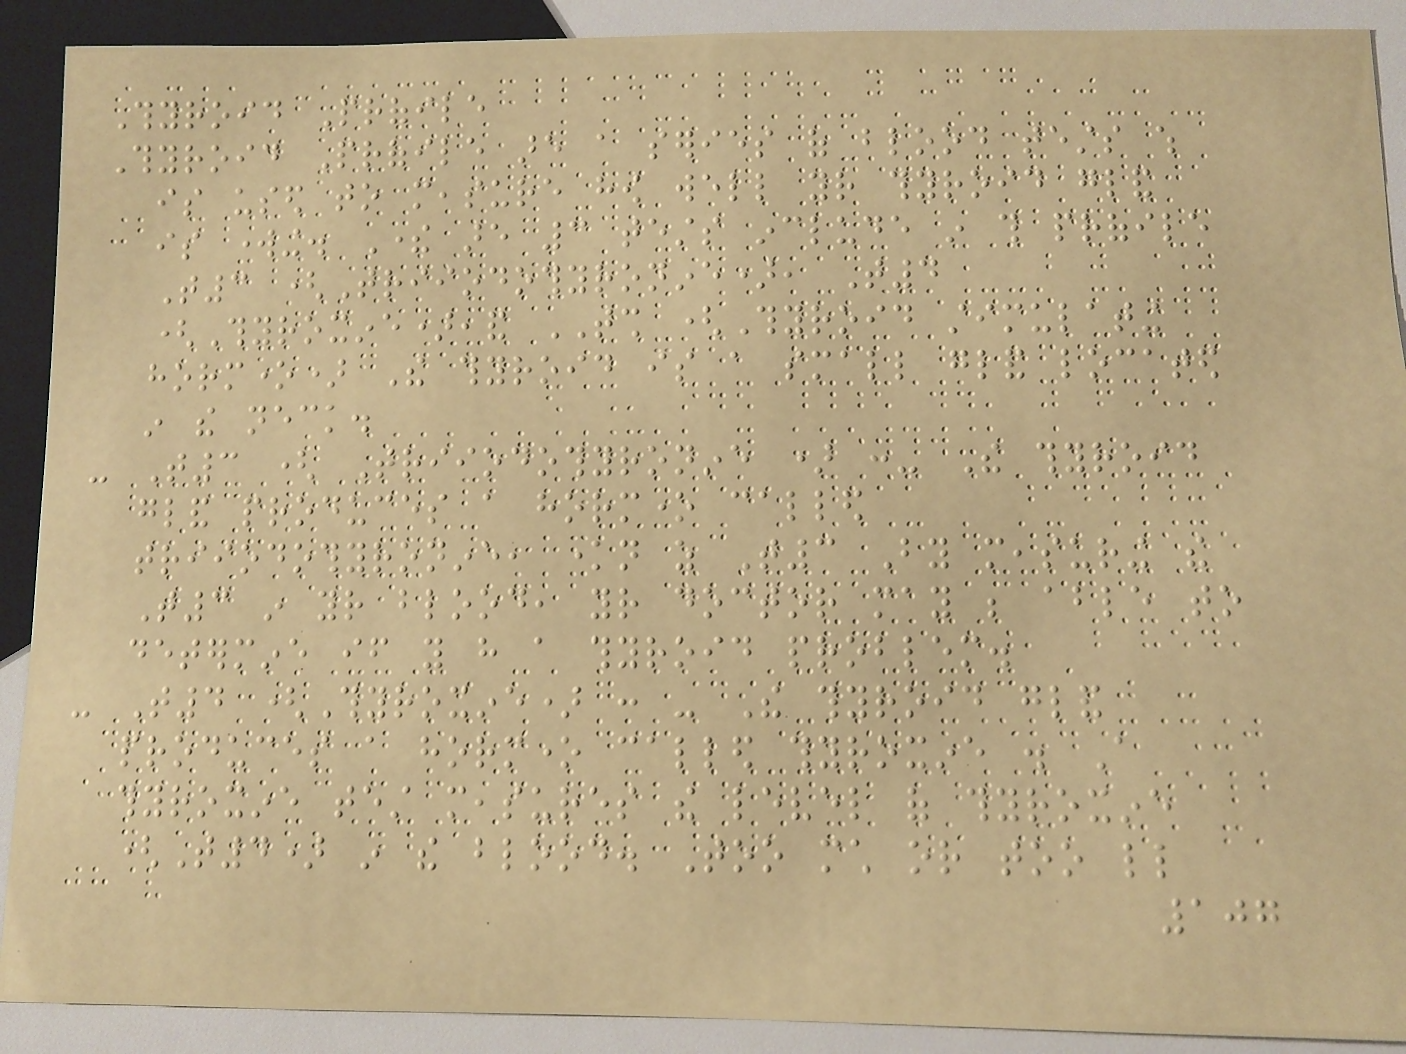Thyroid Profile
Thyroid Profile are a series of blood tests which
is used to measure how well your thyroid gland
is working. There are 3 tests include in this profile
T3 (Triiodothyronine), T4
(Thyroxine),and TSH (Thyroid stimulating
hormone) The thyroid is a small gland located
in the neck.
- T3 ( Triiodothyronine ) :- The thyroid
gland produces a hormone called
triiodothyronine, known as T3 By measuring the
T3 in your blood, your doctor may be able to
determine if you have a thyroid problem.
- T4 (Thyroxine) : - The thyroid gland
produces a hormone called thyroxine . A
thyroxine test measures the level of thyroxine
(T4) in the blood. Too much or too little
107
